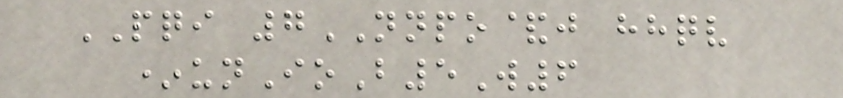PQI 7NNPO&j hhqv
*unIoB5W6
